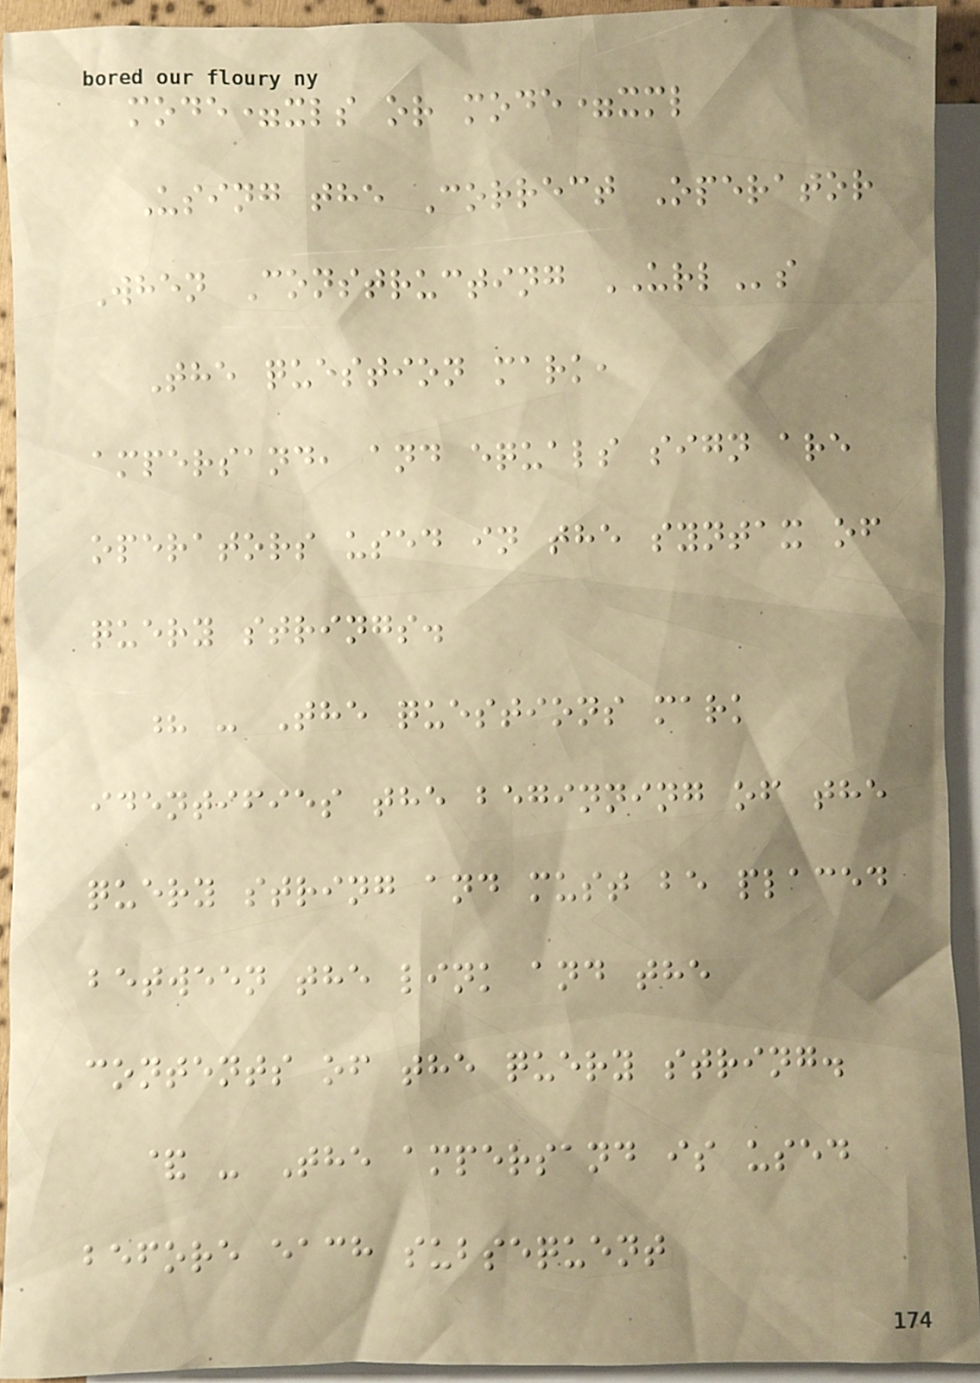mode=xls or mode=xml
Using the Correct Operator
When Constructing URLs
The question mark,
ampersand, and equals sign are
operators used in the syntax of
query strings.
? - The questions mark
identifies the beginning of the
query string and must be placed
between the link and the
contents of the query string.
& - The ampersand is used
before each subsequent
